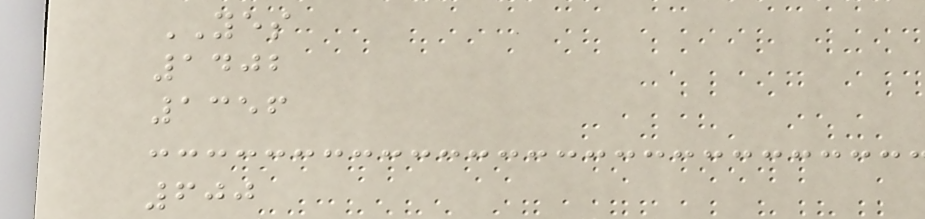YES
1402
1356
600
